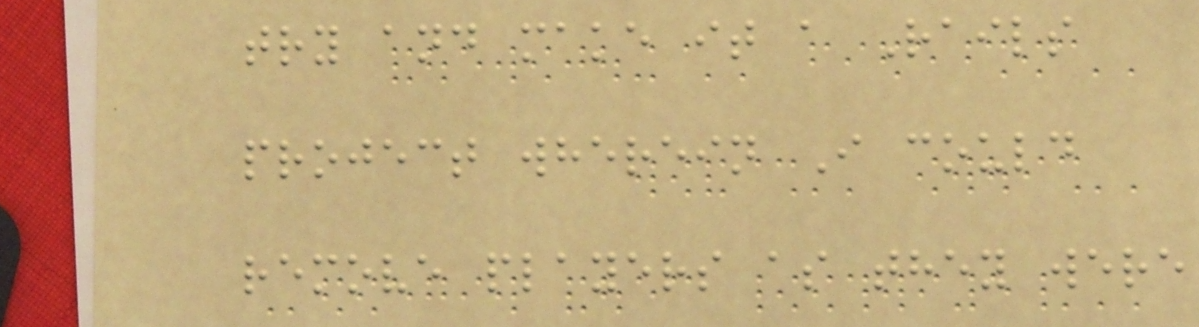try and make it a Rails
project wherein I could
remove players as they were
